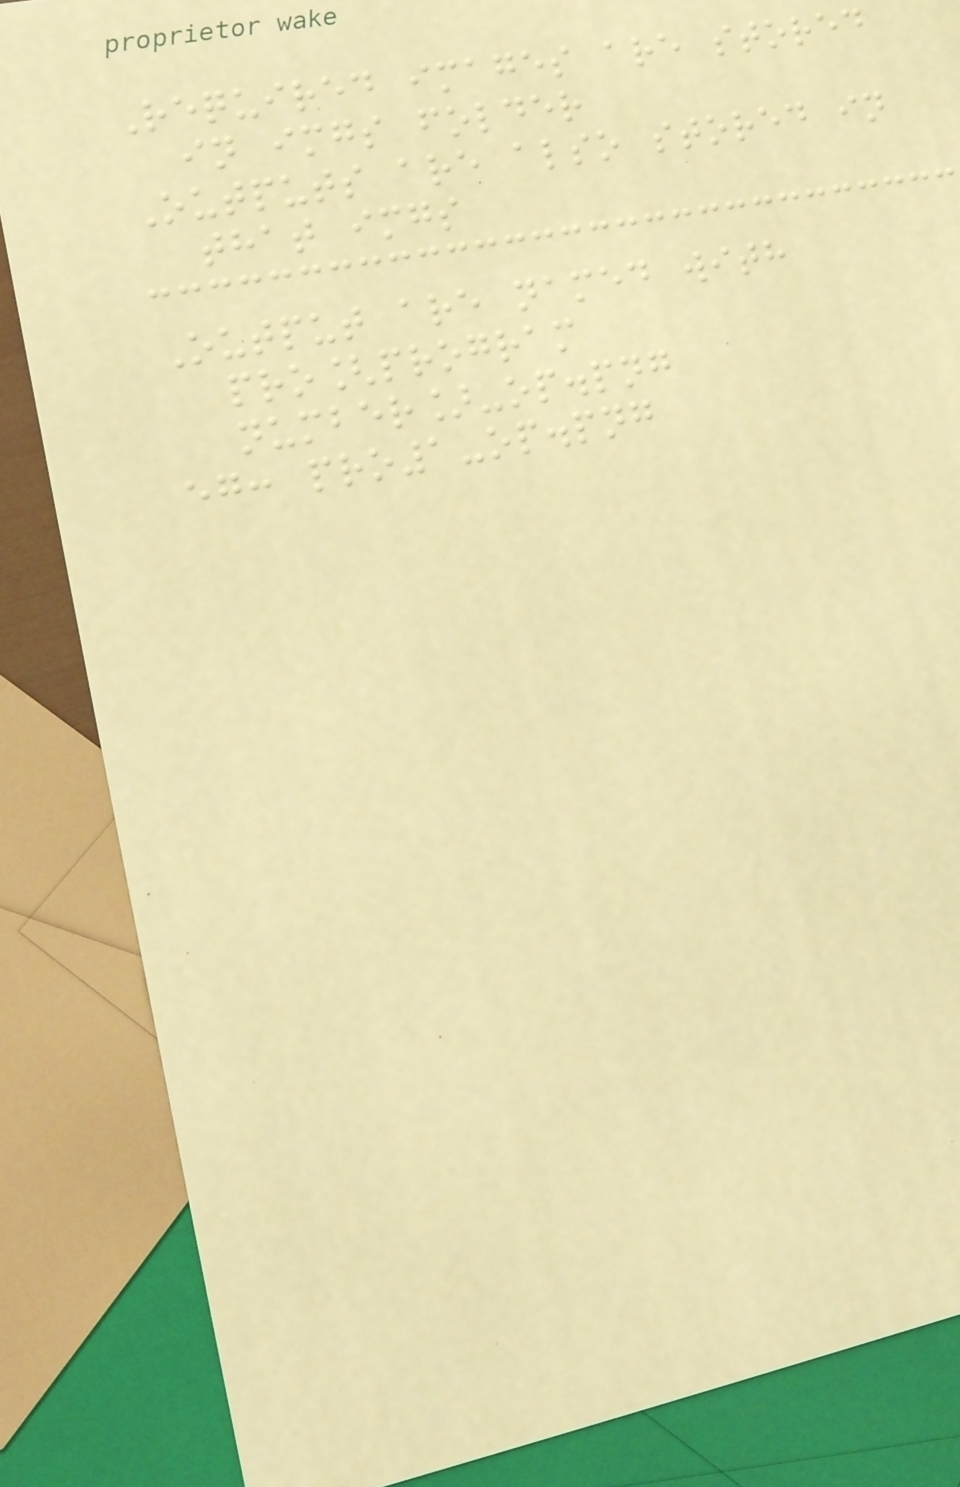Required images are stored
in imgs folder
Outputs are also stored in
that imgs
Output are named with
pro[program
number]-op.png
eg: pro1-op.png
